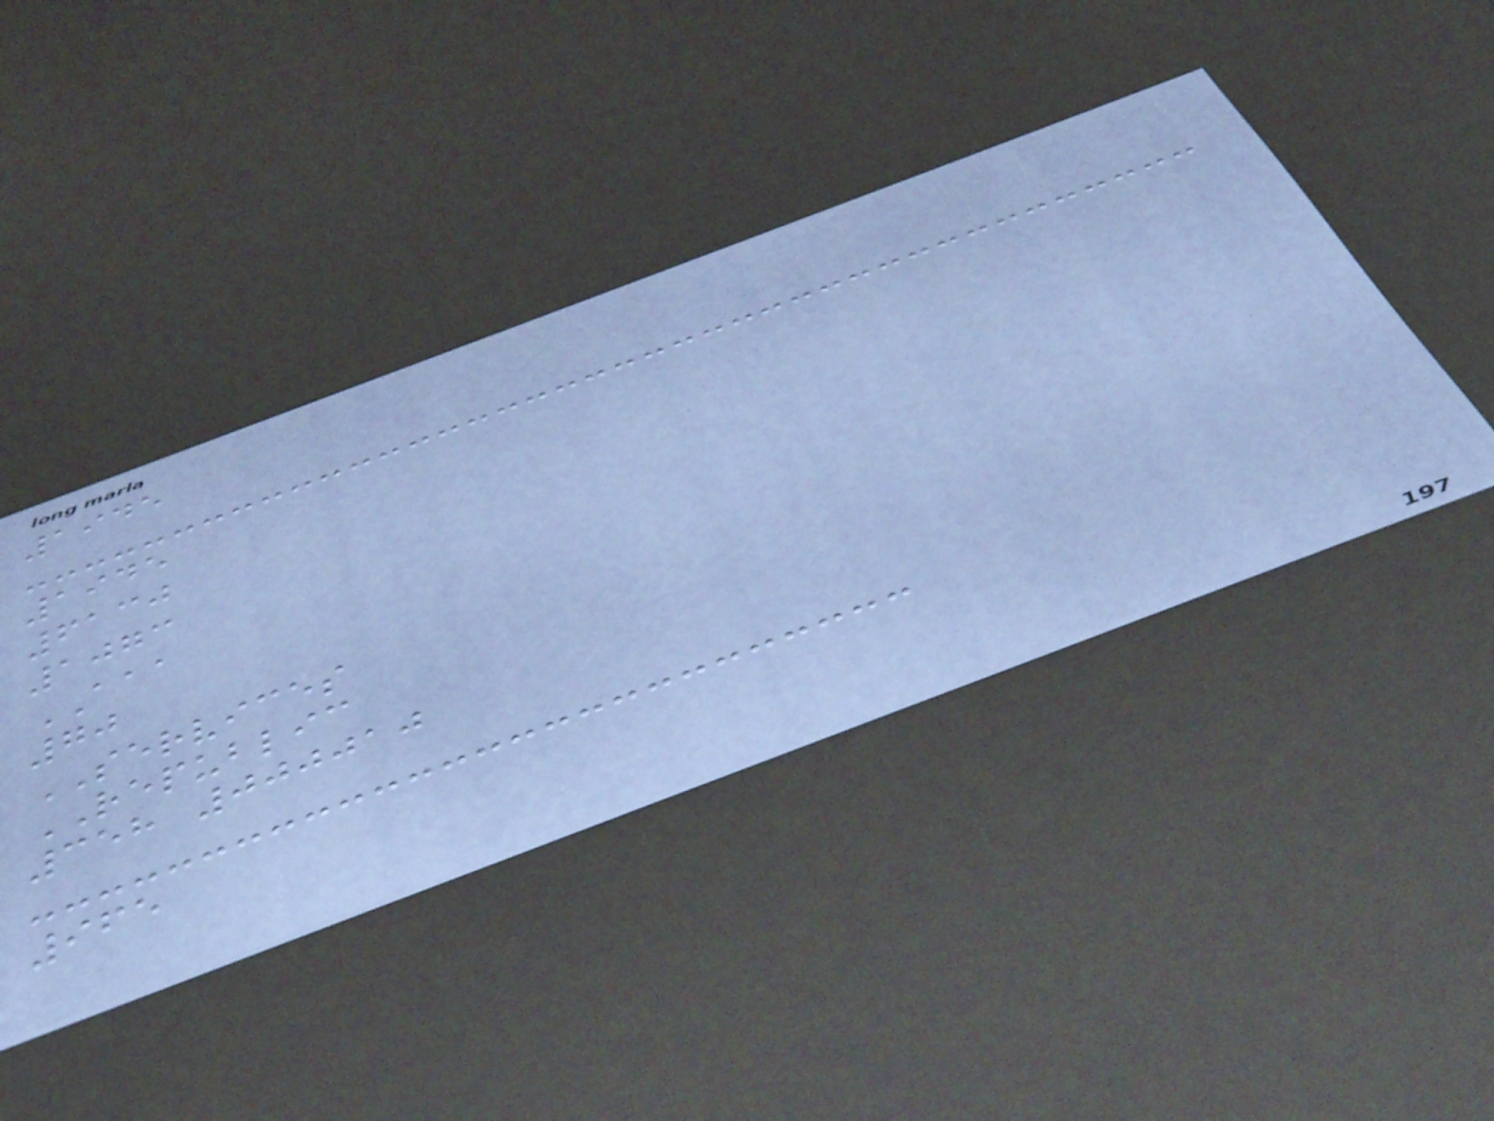1945
1945
6130
1073
AAA
70
SERVICES
REPUBLIC
358 000010
965
